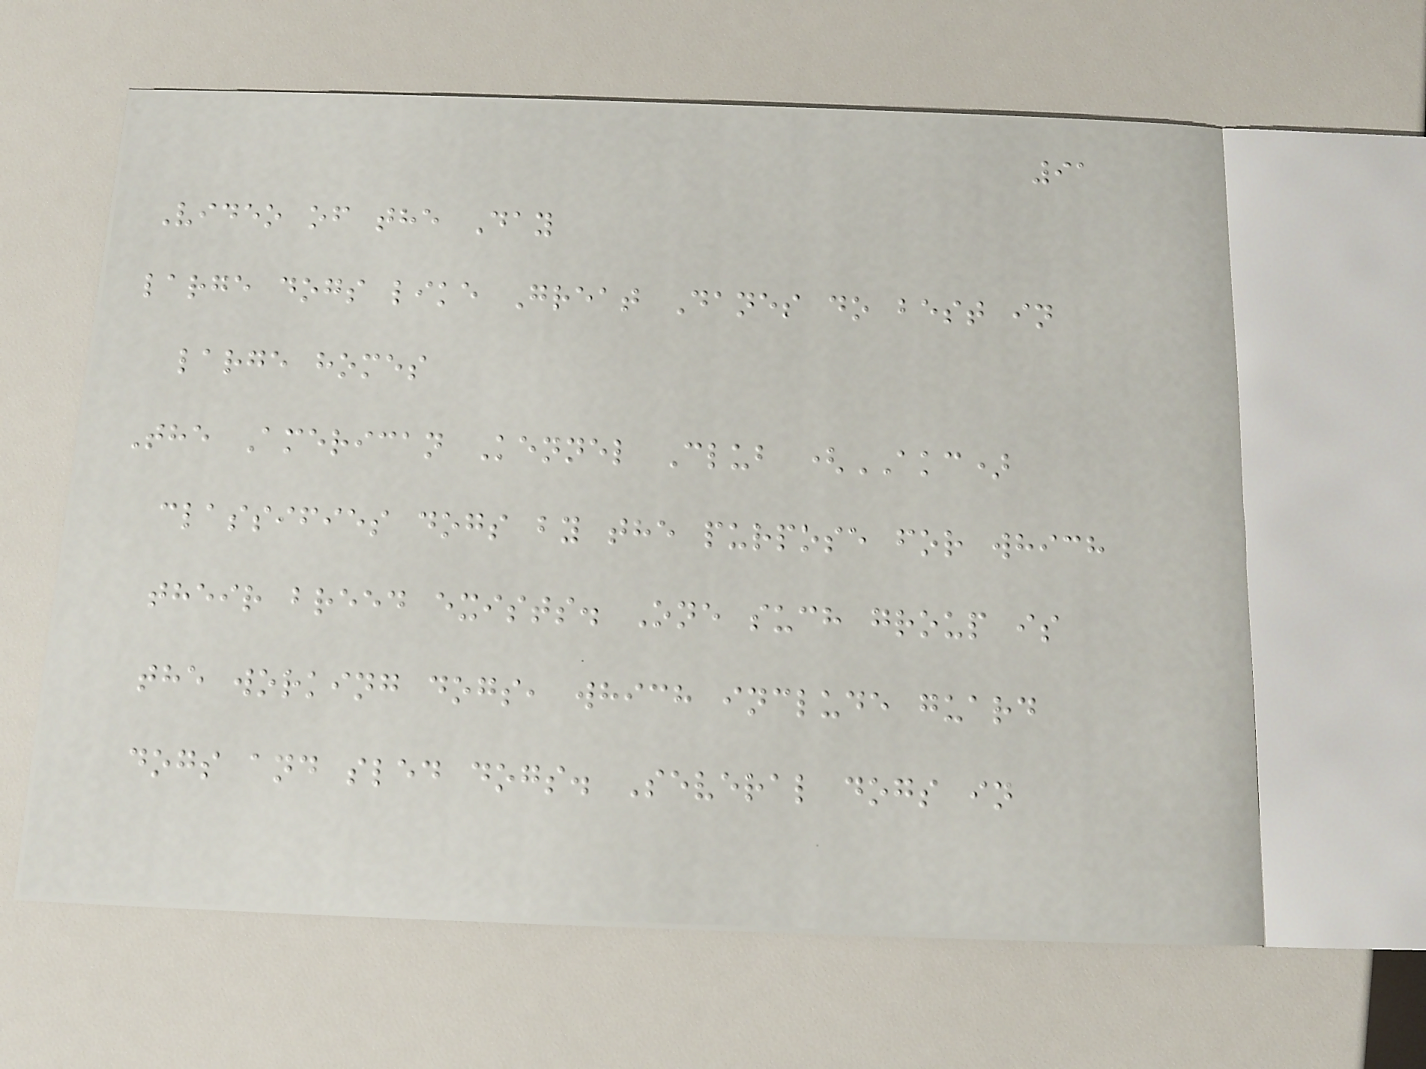91
Video of the Day
large dogs like Great Danes do best in
large homes
The American Kennel Club (AKC)
classifies dogs by the purpose for which
their breed exists. One such group is
the working dogs, which include guard
dogs and sled dogs. Several dogs in
